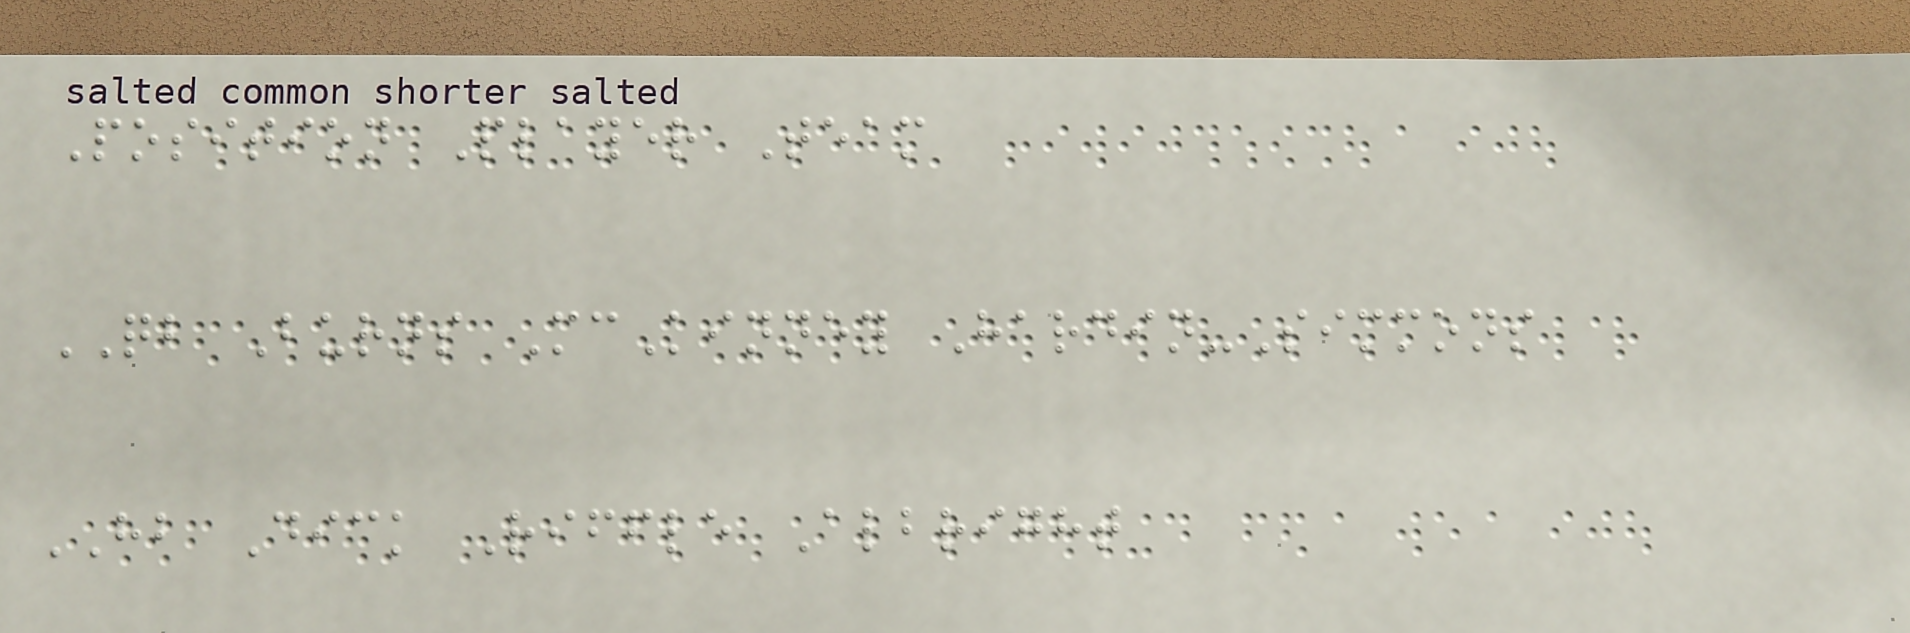Position Player Team
QB Burns McKinney Hardin-Simmons
HB Dick Riffle Albright
